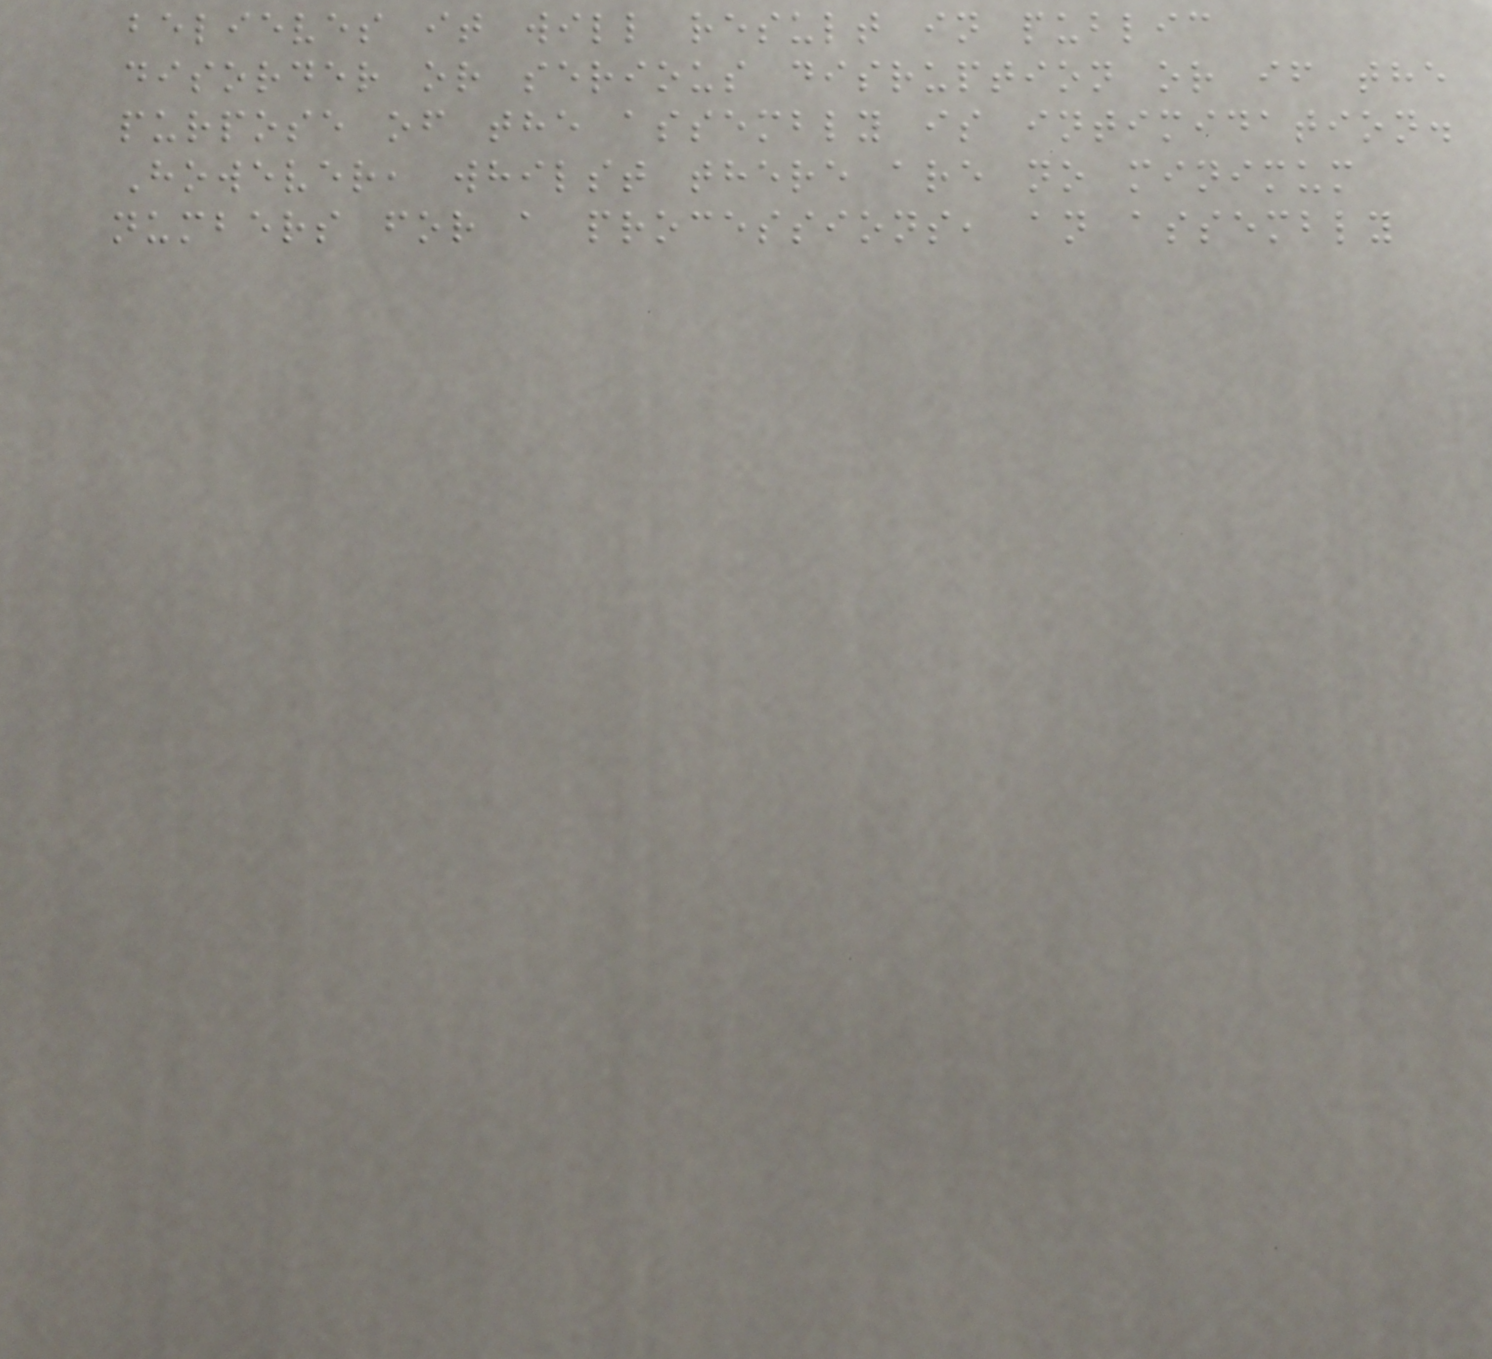believes it will result in public
disorder or serious disruption or if the
purpose of the assembly is intimidation.
However, whilst there are no minimum
numbers for a processions, an assembly
